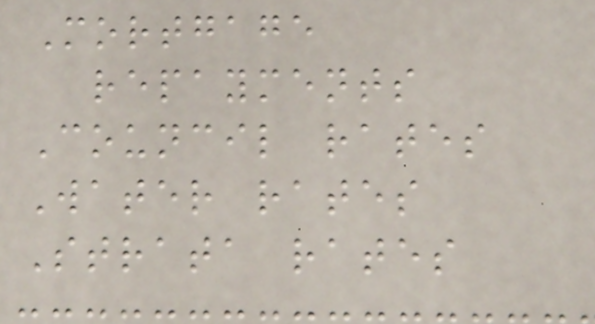Mortgage
repayments
Council rates
Water rates
Strata rates
